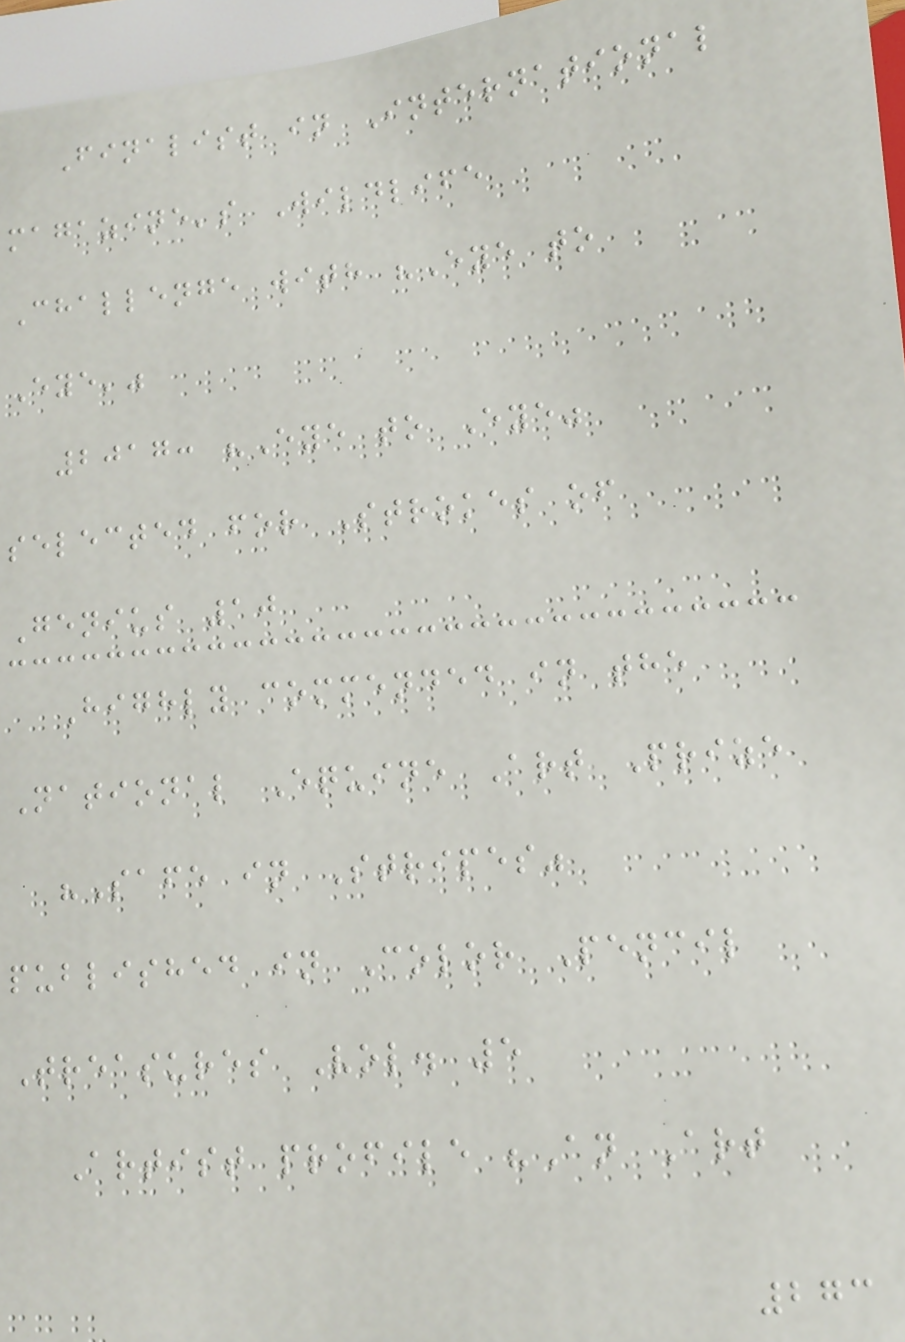Finalist in International
magazine's Wildlife
Challenge with "Eye to
Eye'"
2017: "Eye to Eye"
selected for Strokes of
Genius 10
Highly commended in the
National Equine Art Prize
"Safe in Stripes"
published in Color Pencil
Treasures Vol. 5
Artist profile "An Art
273
